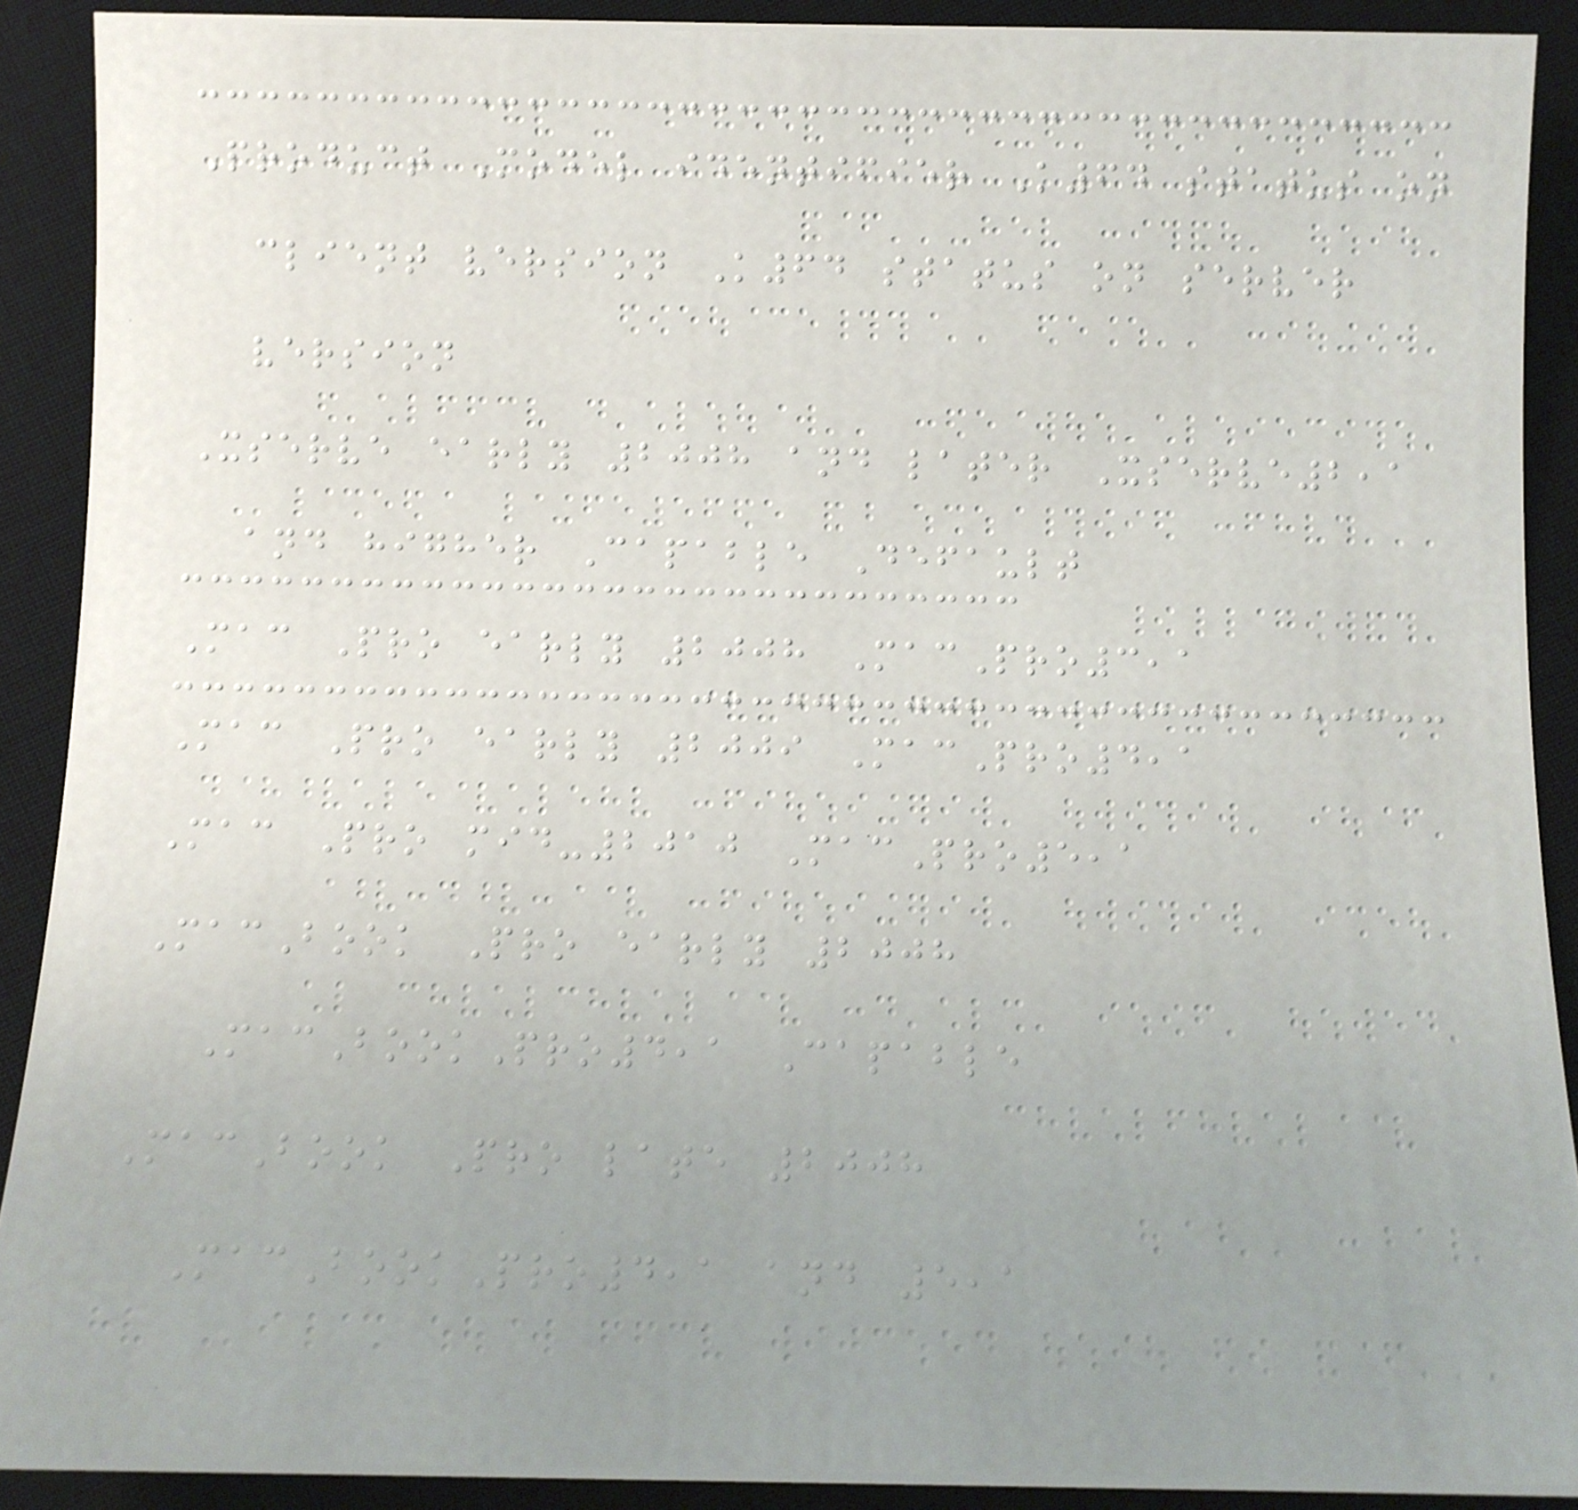Product Model identifier K64 status on
client version K64 status on server
version
Xserve early 2008 and later Xserve2,1
and higher Capable Default
Mac Pro early 2008 MacPro3,1
Mac Pro early 2009 MacPro4,1
Mac Pro mid-2010 MacPro5,1
MacBook Pro early 2008
MacBookPro4,1 Capable
MacBook Pro late 2008
MacBookPro4,1 and 5,1
